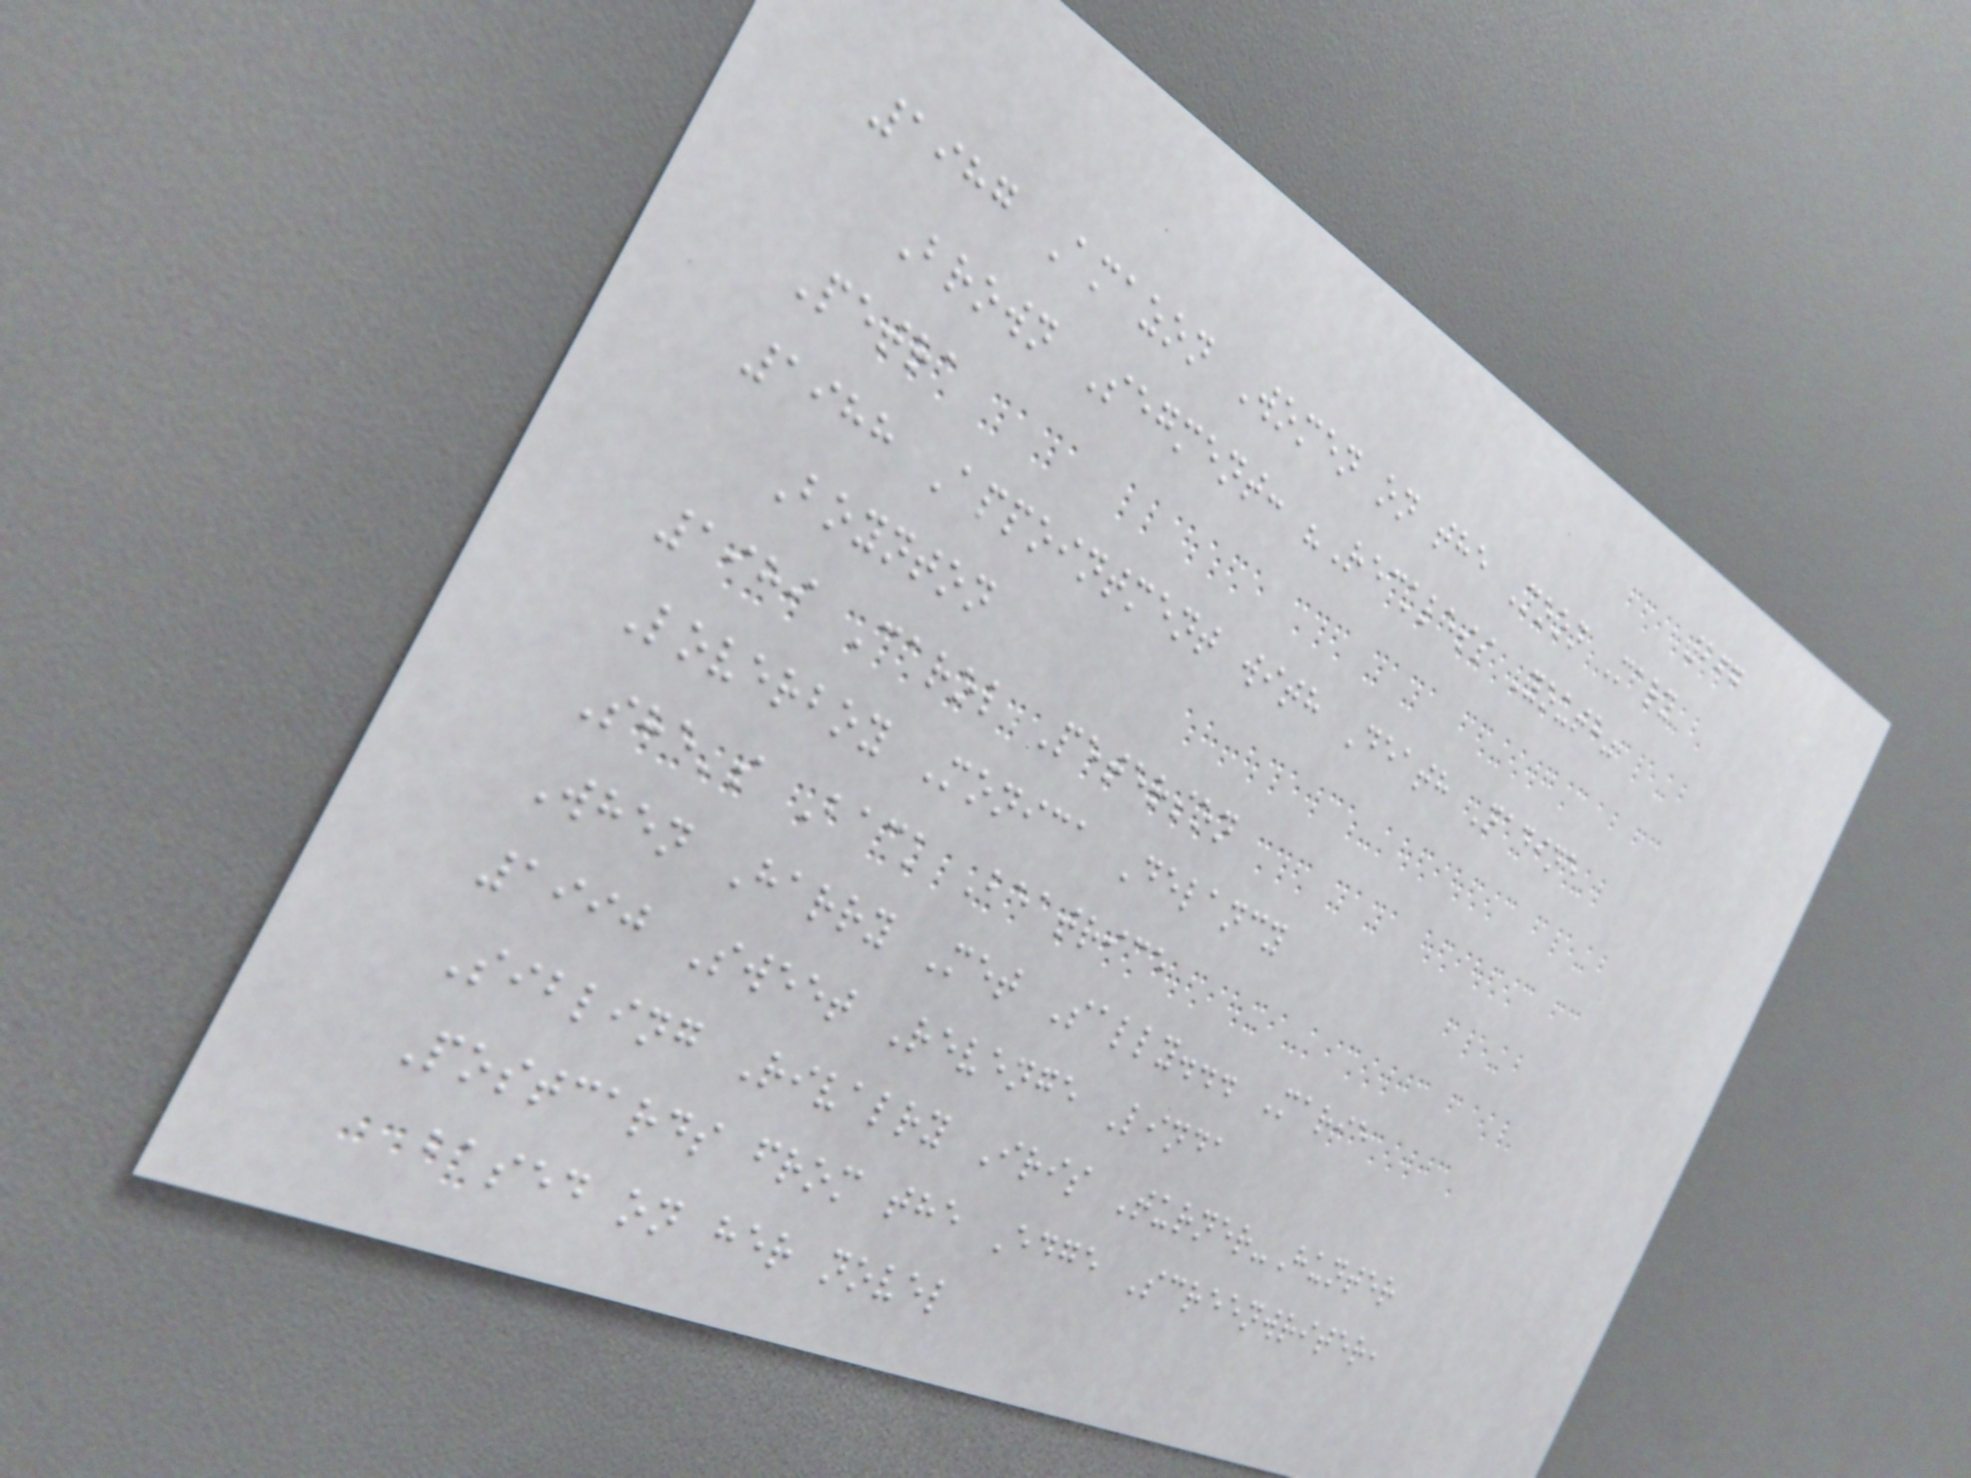267
1987 Amazon Women on the Moon Mary
Brown Segment: "Reckless Youth"
Petra
1988 Appointment with Death Nadine
Boynton
1989 Carol Peterson
Loverboy Monica Delancy
She's Back Beatrice
When Harry Met Sally... Marie
1990 Sweet Revenge Linda
Sibling Rivalry Iris Turner-Hunter
Postcards from the Edge Screenwriter,
based on her novel
